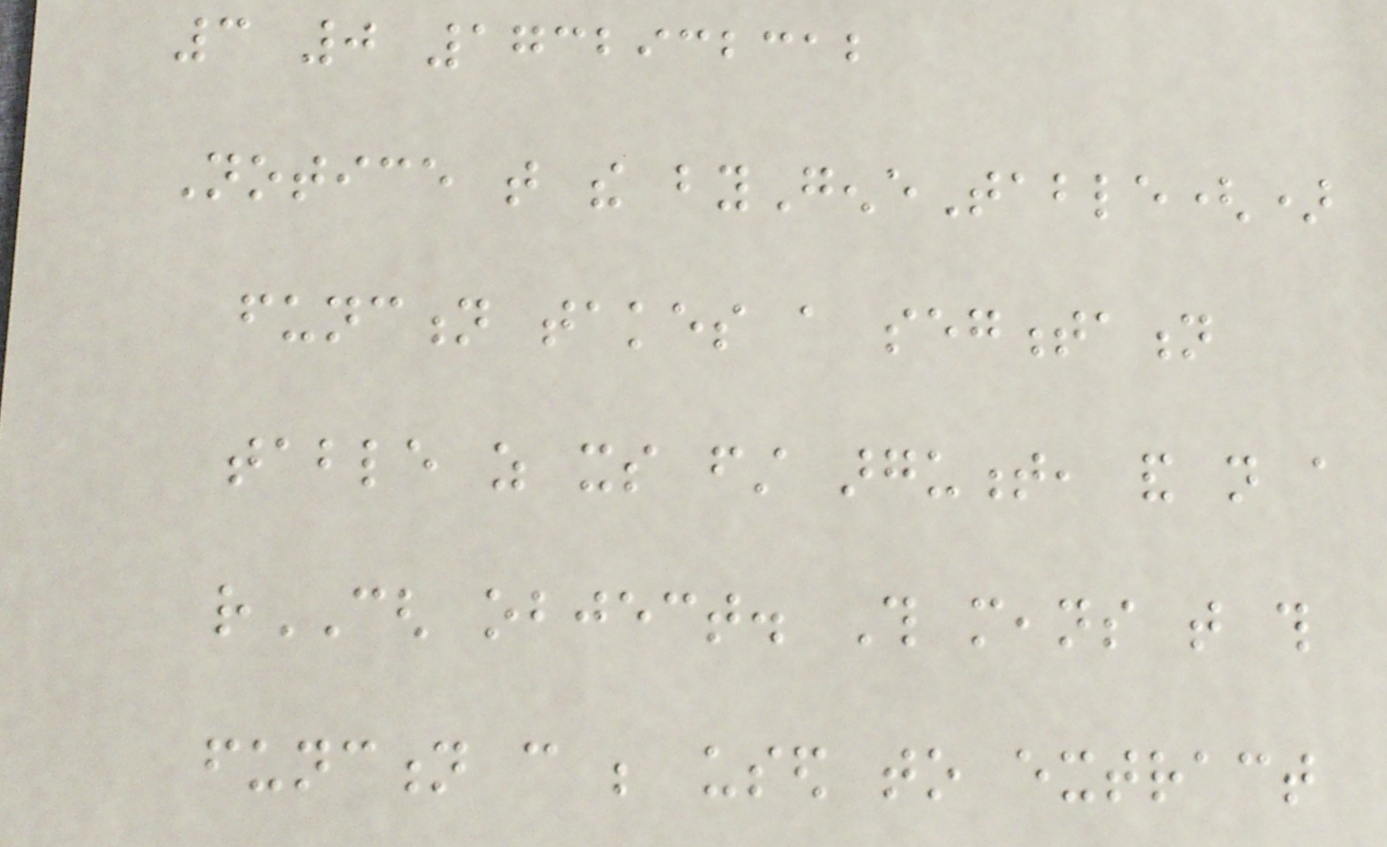3 0 1732932312
Notice that the byGeneTable()
function takes a segmentation
table as its first argument, and not a
rCGH object. This means that this
function can be used to extract
